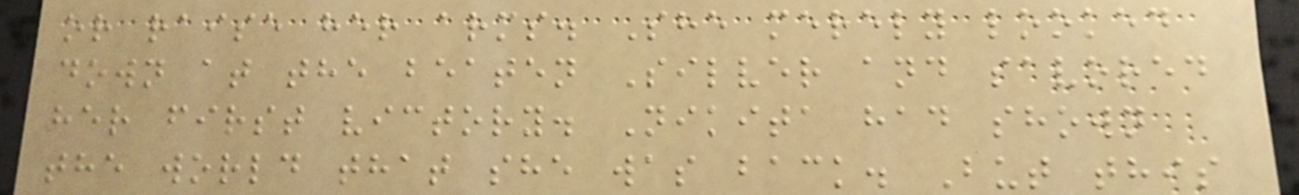or raise her arms. She merely looked
down at the beaten Silver and savored
her first victory. Nikita had shown
the world that she was back. But this
